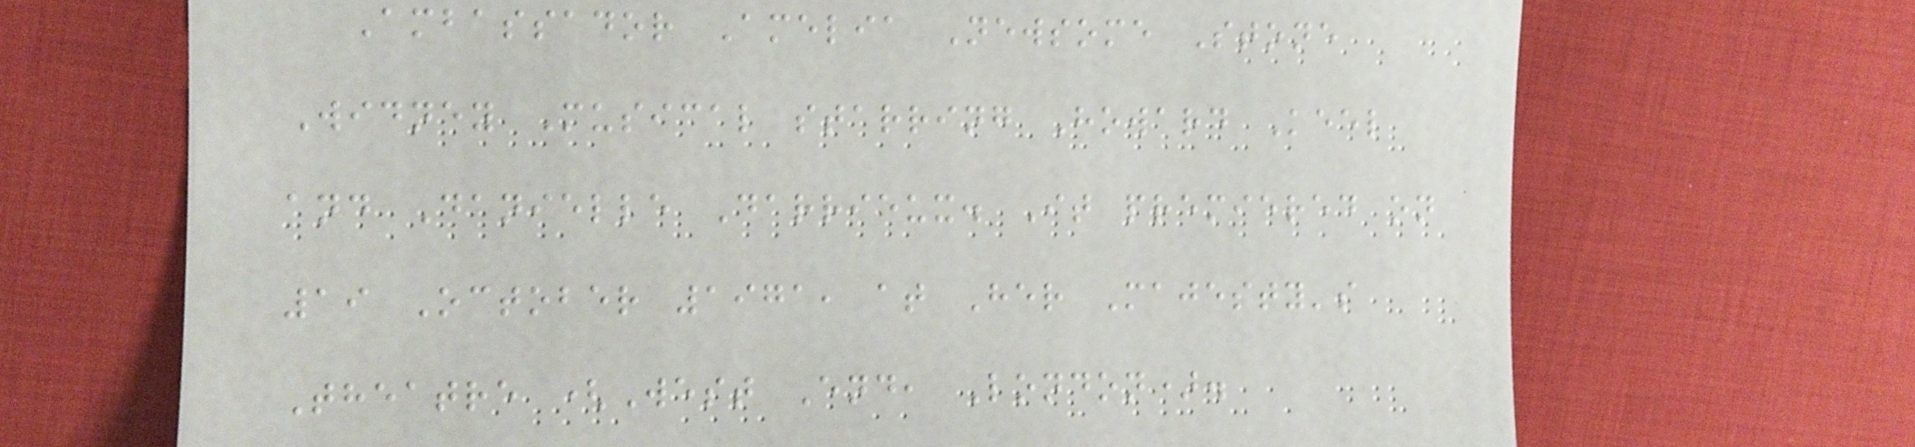Ambassador Amelia Newsome Stone
Widney Musical starring Howard Keel
and Danielle Darrieux. It premiered on
19 October 1971, at Her Majesty's
Theatre (West End, London).
